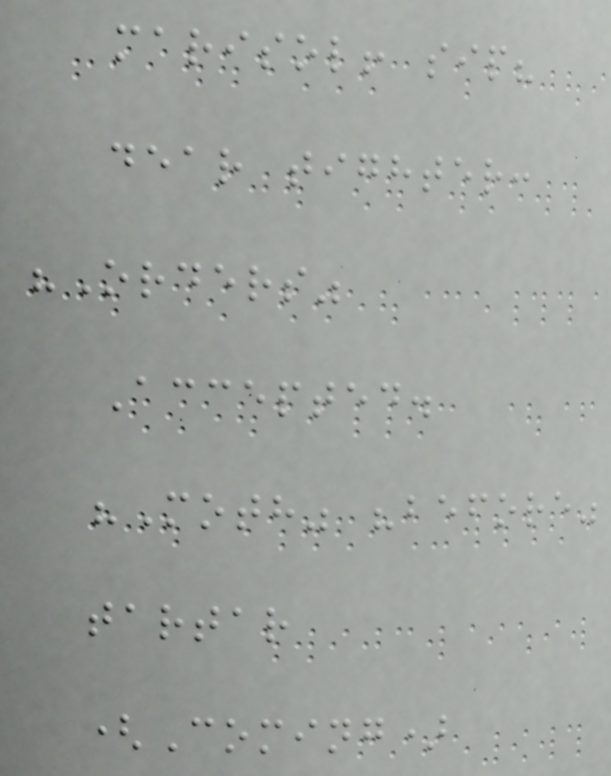marisol! sip?
dear tighter:
"Orders"
Accepted.
"Moth" "before"
tartar
(Coming)
